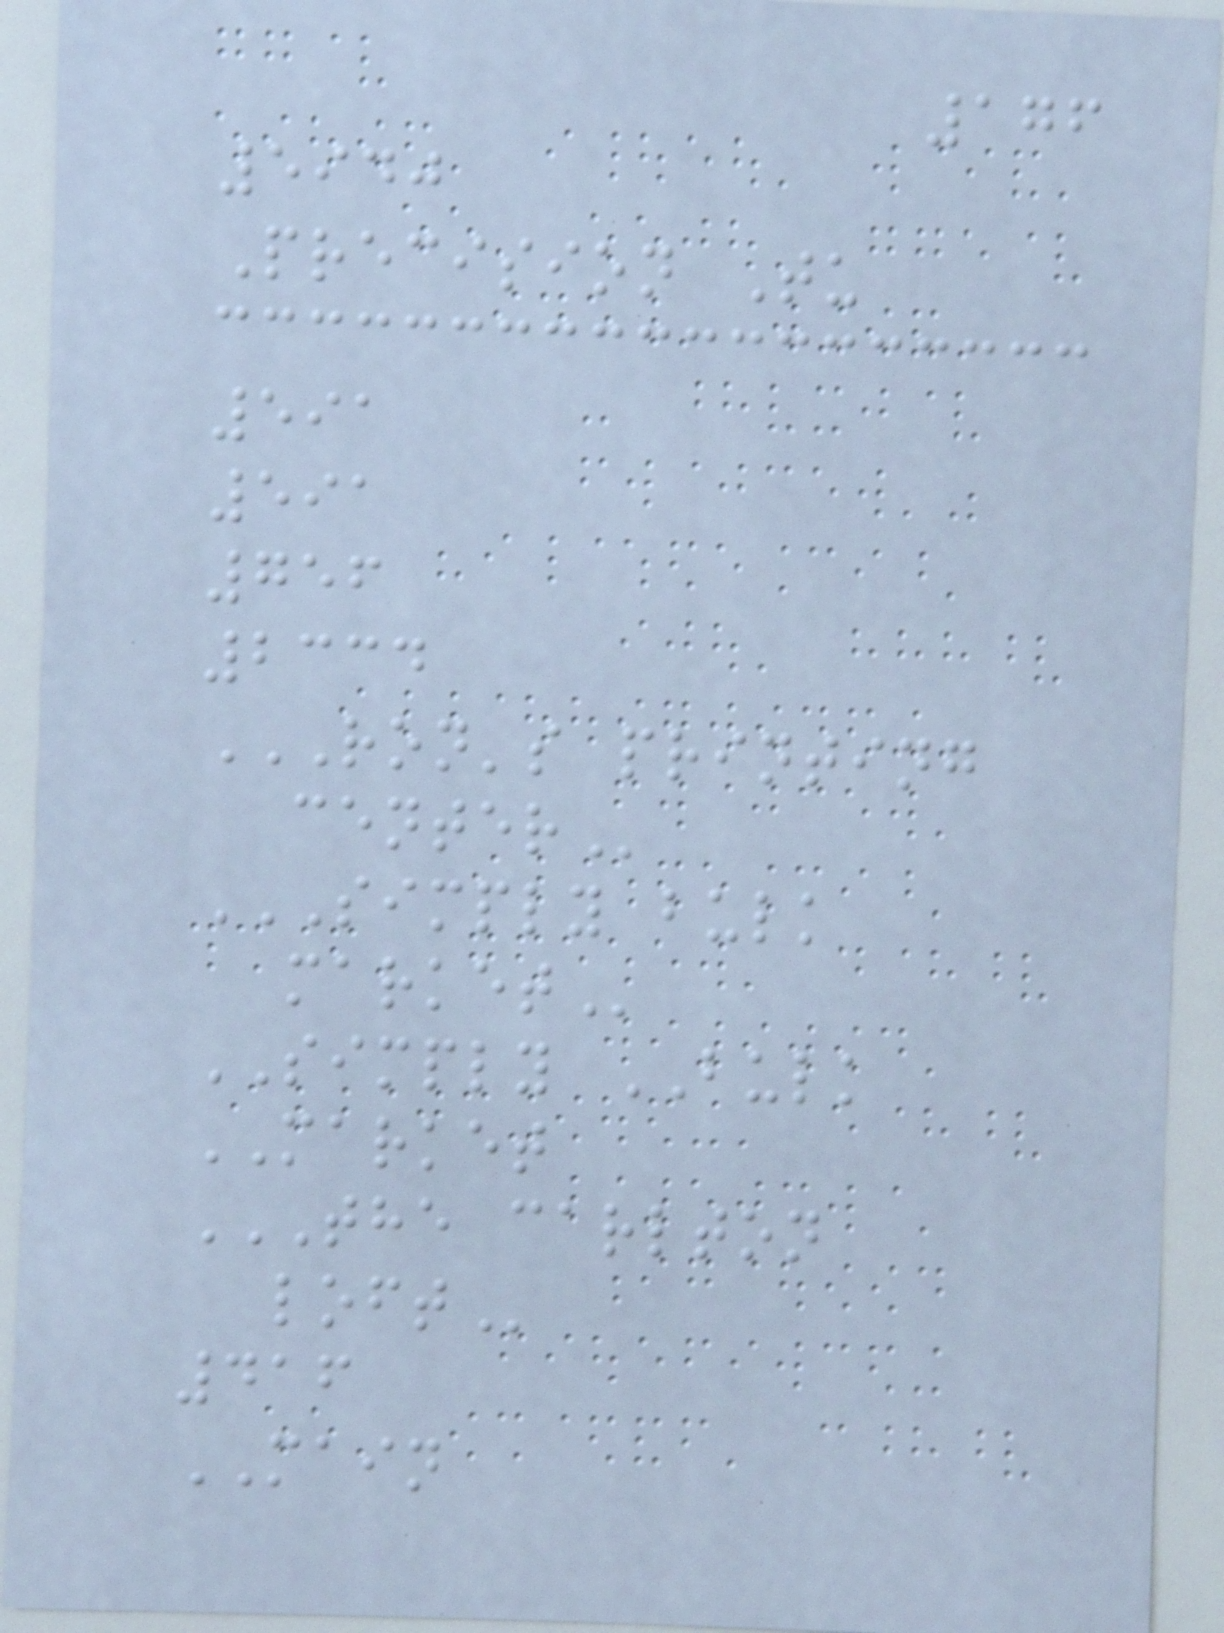176
5940
Precision Tu
591
591
756
2334
RON'S PRINTING
CENTER
SIMPLY BULK
MARKET
SIMPLY BULK
MARKET
THE CARLTON
LOFT
416
MAIN
